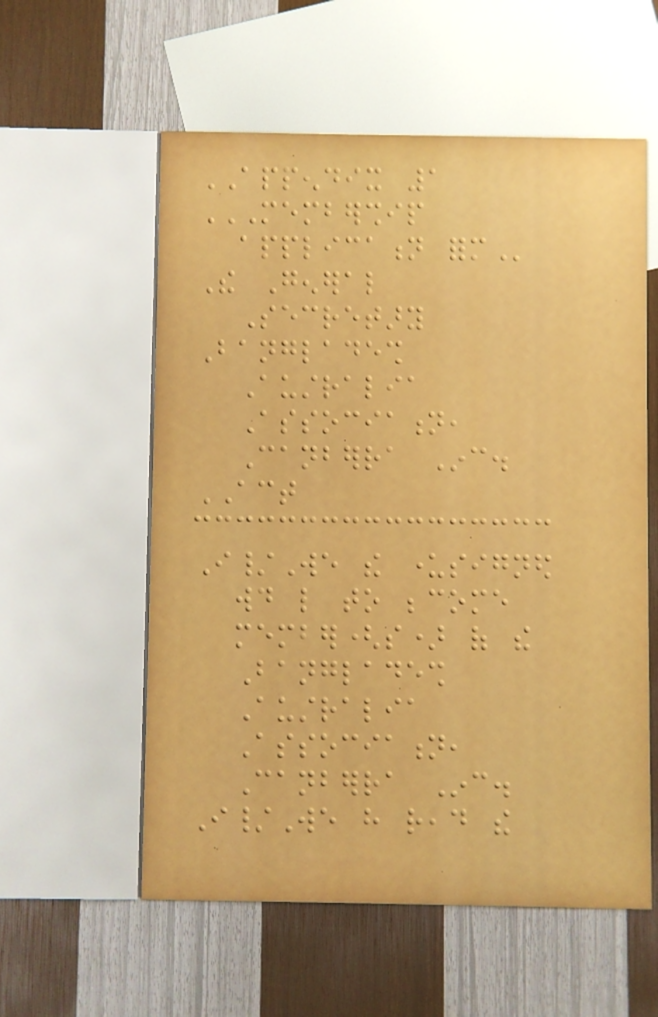APPENDIX 1
MEMBERSHIP
APPLICATION FORM
The General
Secretary
Bangladesh
Australia
Association,
Canberra Inc.
ACT
I/We the undersigned
would like to become
member(s) of the
Bangladesh
Australia
Association,
Canberra Inc.
I/We have read the
